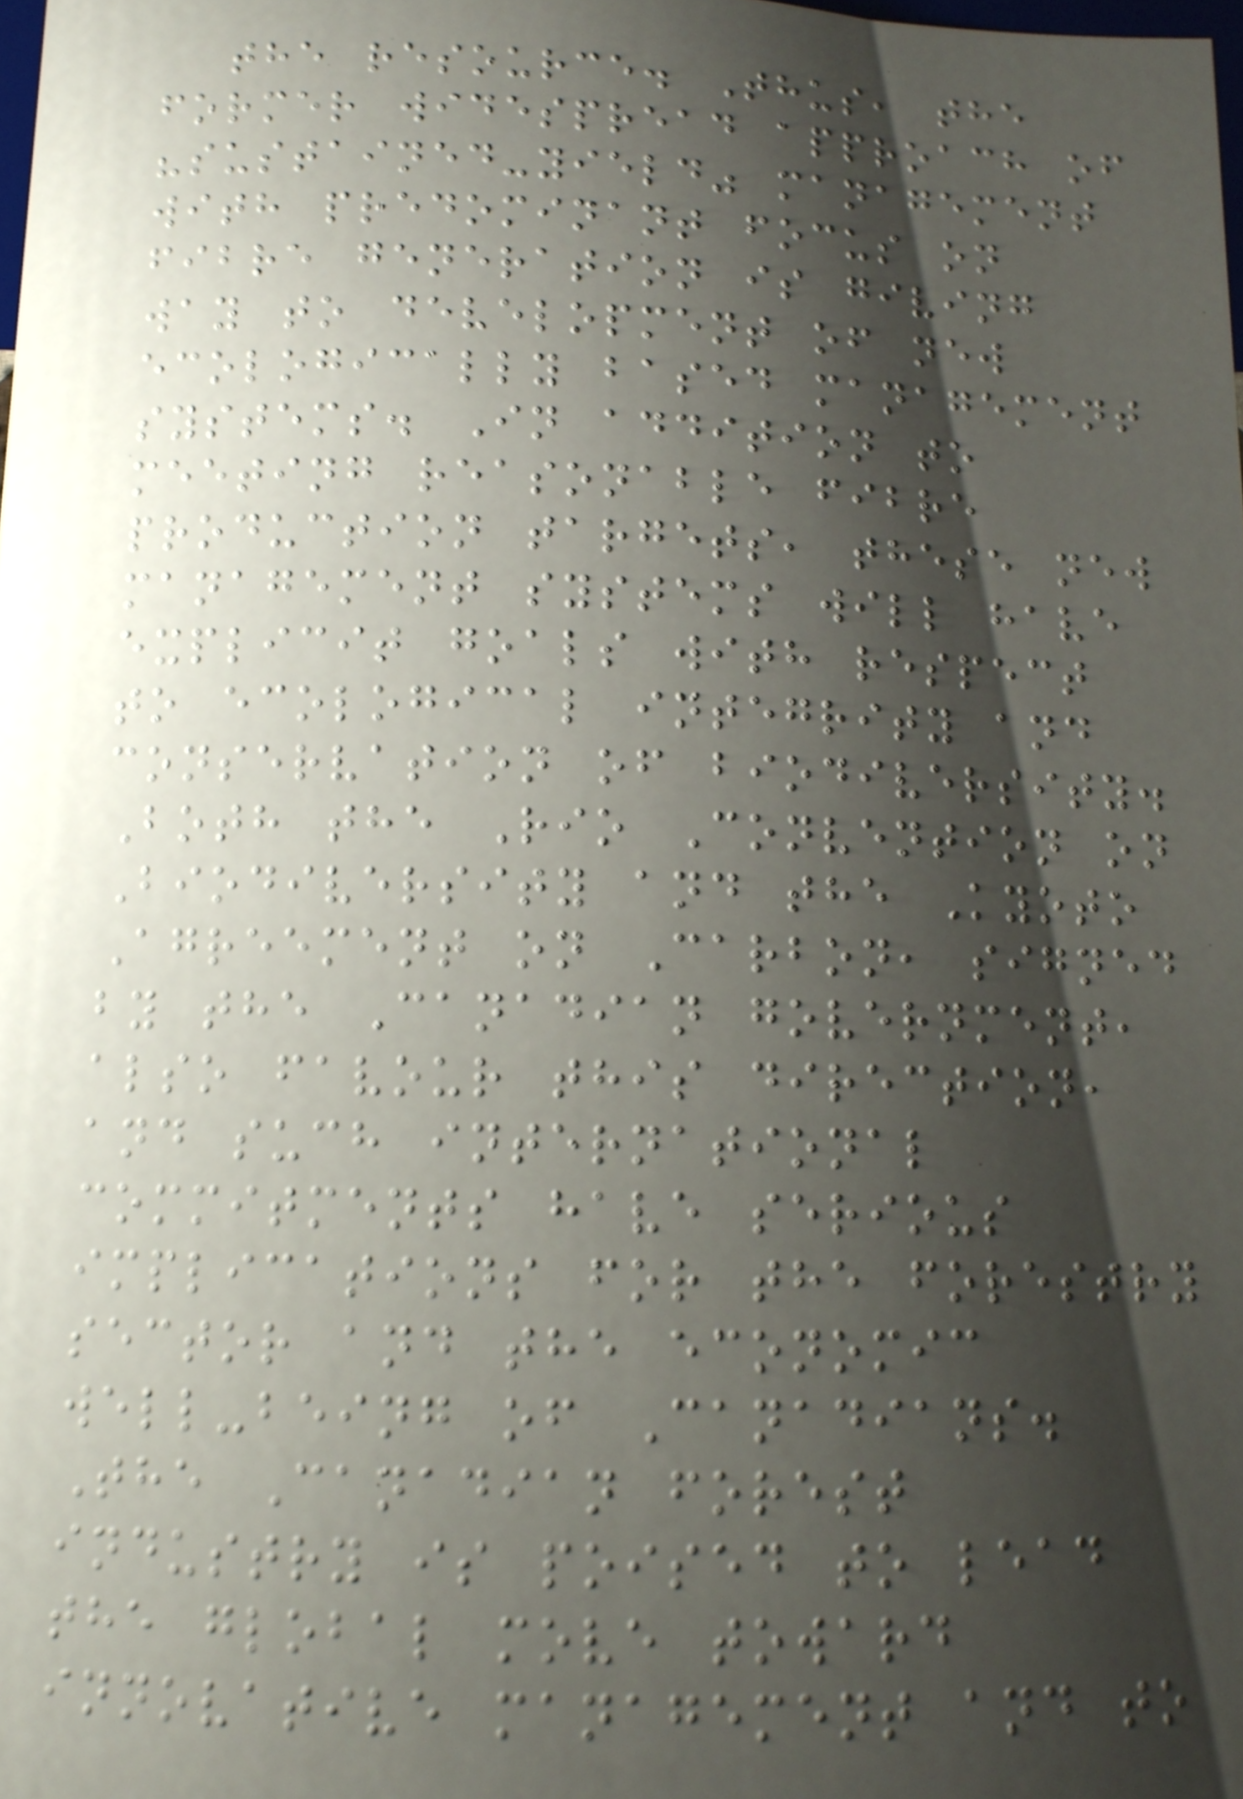the resource. Thus, the
former widespread approach of
"sustained-yield" management
with predominant focus on
fibre generation is giving
way to development of new
ecologically based management
systems. In addition to
meeting reasonable fibre
production targets, these new
management systems will have
explicit goals with respect
to ecological integrity and
conservation of biodiversity.
Both the Rio Convention on
Biodiversity and the Kyoto
Agreement on Carbon, signed
by the Canadian government,
also favour this direction,
and such international
commitments have serious
implications for the forestry
sector and the economic
well-being of Canadians.
The Canadian forest
industry is poised to lead
the global move toward
innovative management and to
